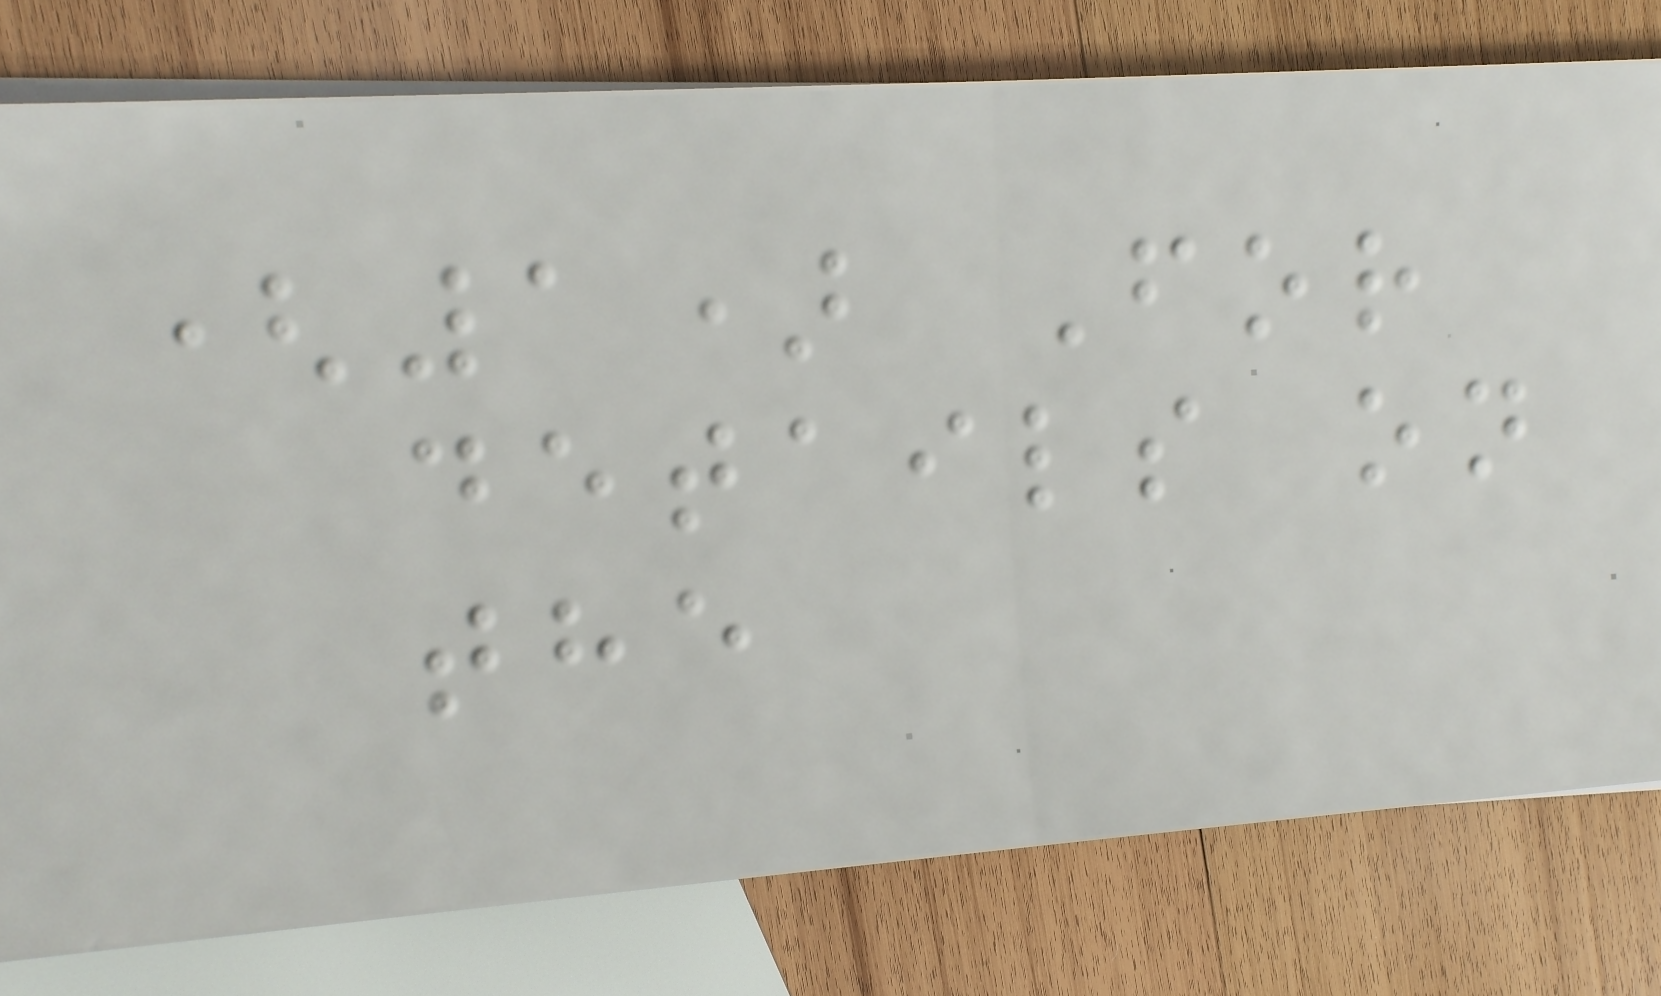(1) For
details on
the
